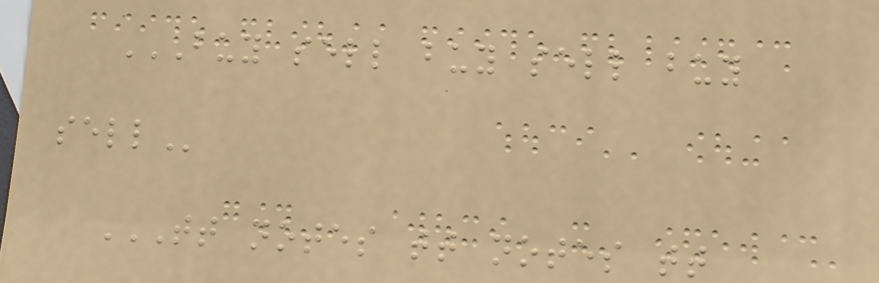BUY SELL BUY SELL BUY
SELL
TT NOTES TT NOTES TT
